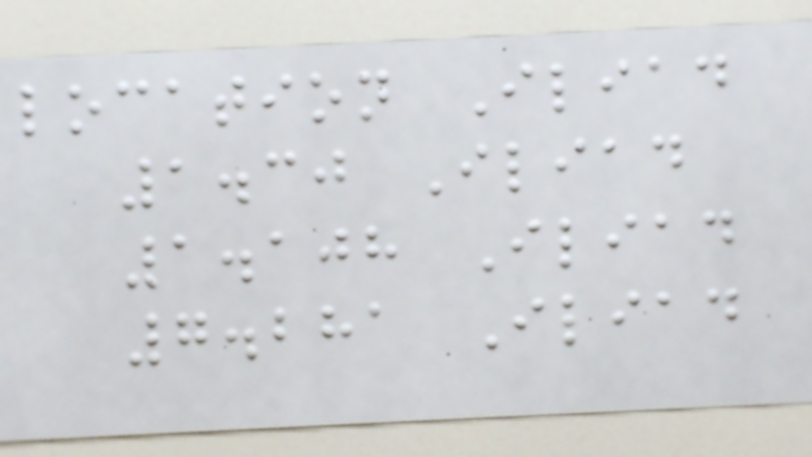location Iliad
1.30 Iliad
1.108 Iliad
7.281 Iliad
